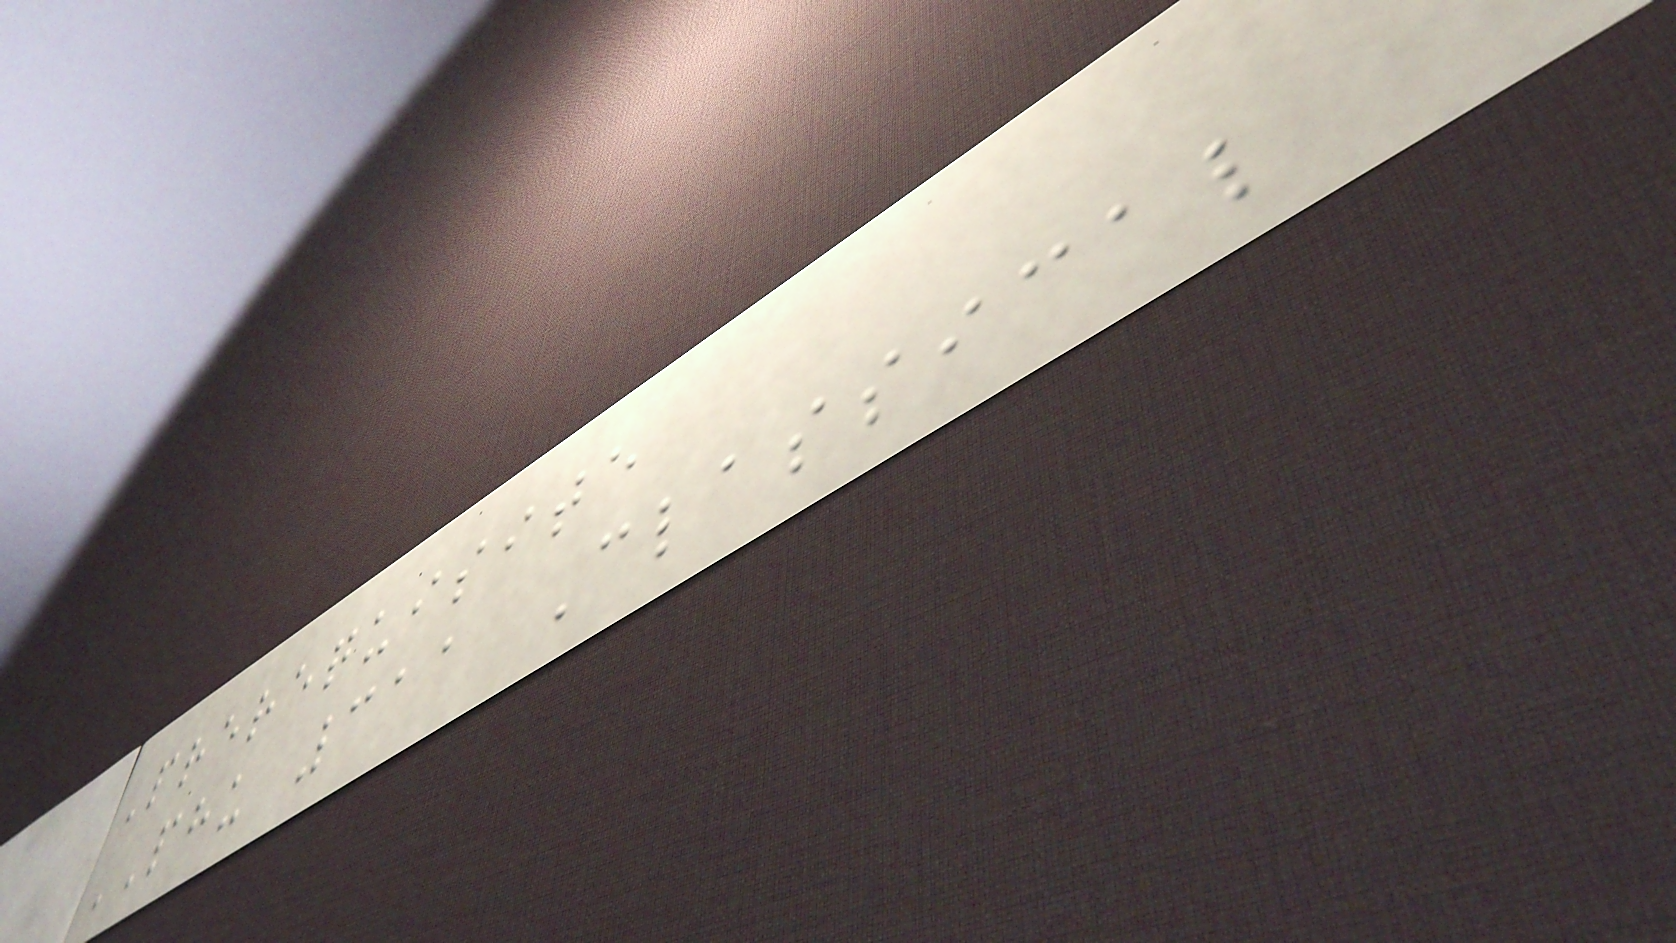Prerequisite
PHU 311 Classical
